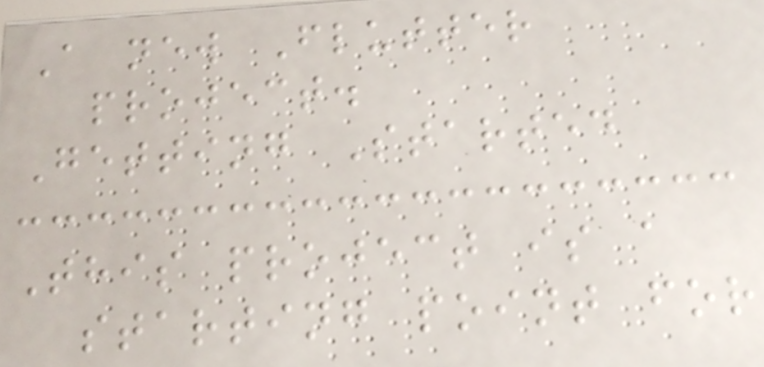A new Flutter
project.
Getting Started
This project is a
starting point for
